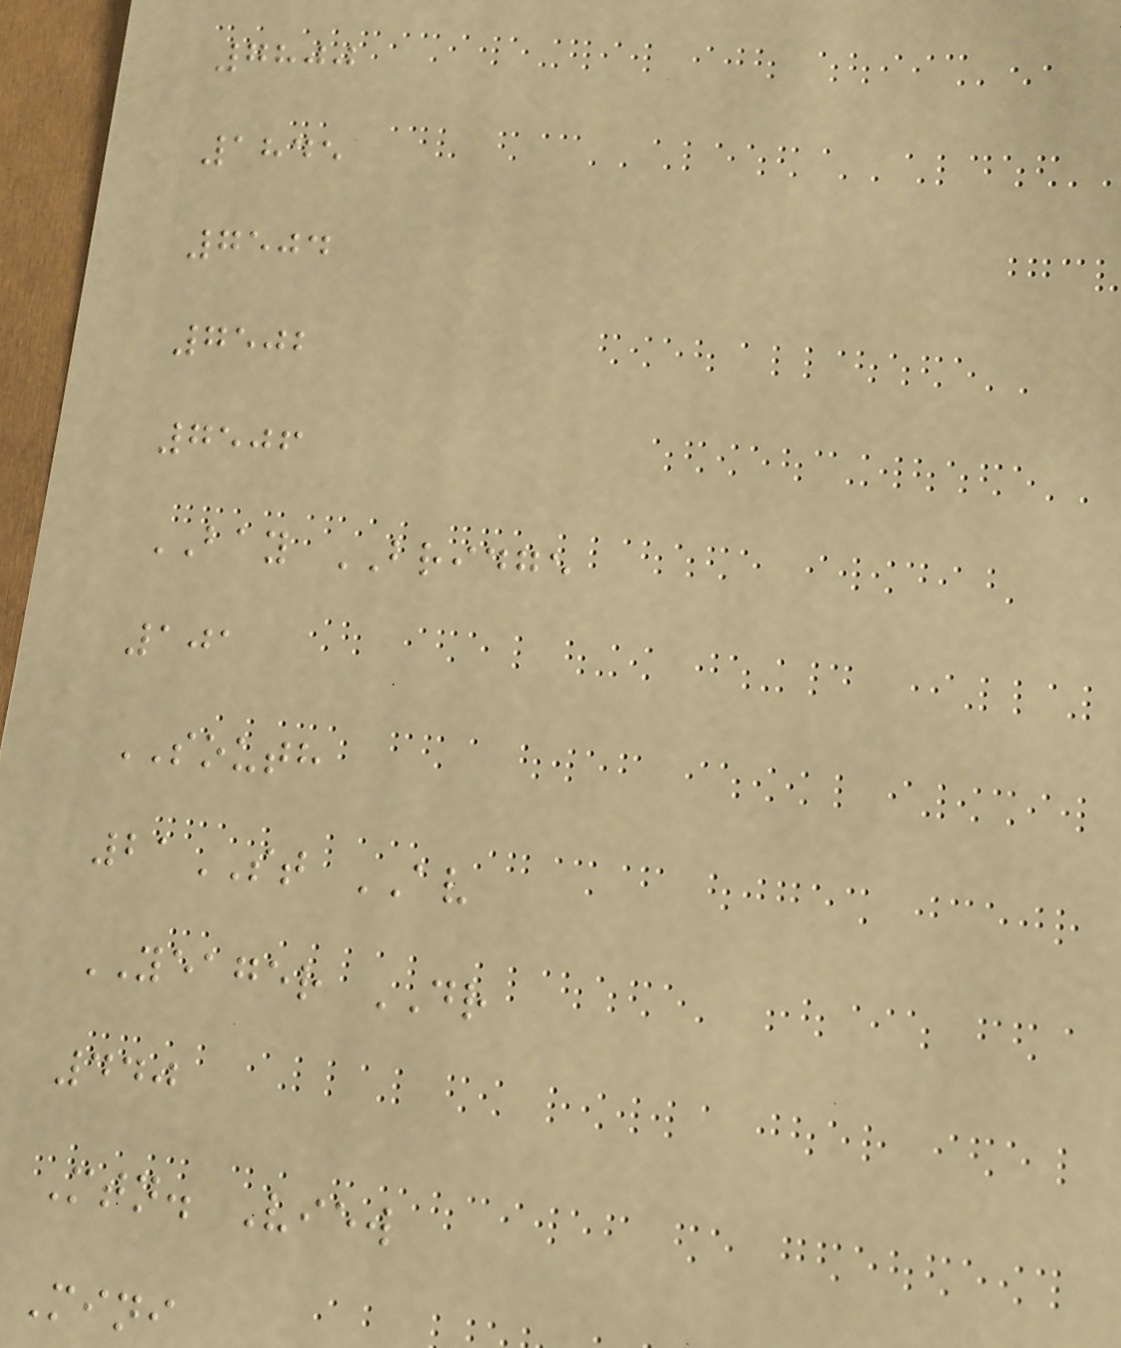7800
1845
7504
7502
7506
BAY BRIDGE
101
SOUTH
21ST AV
YEAGER DR
440
Mtn. View
Mini
